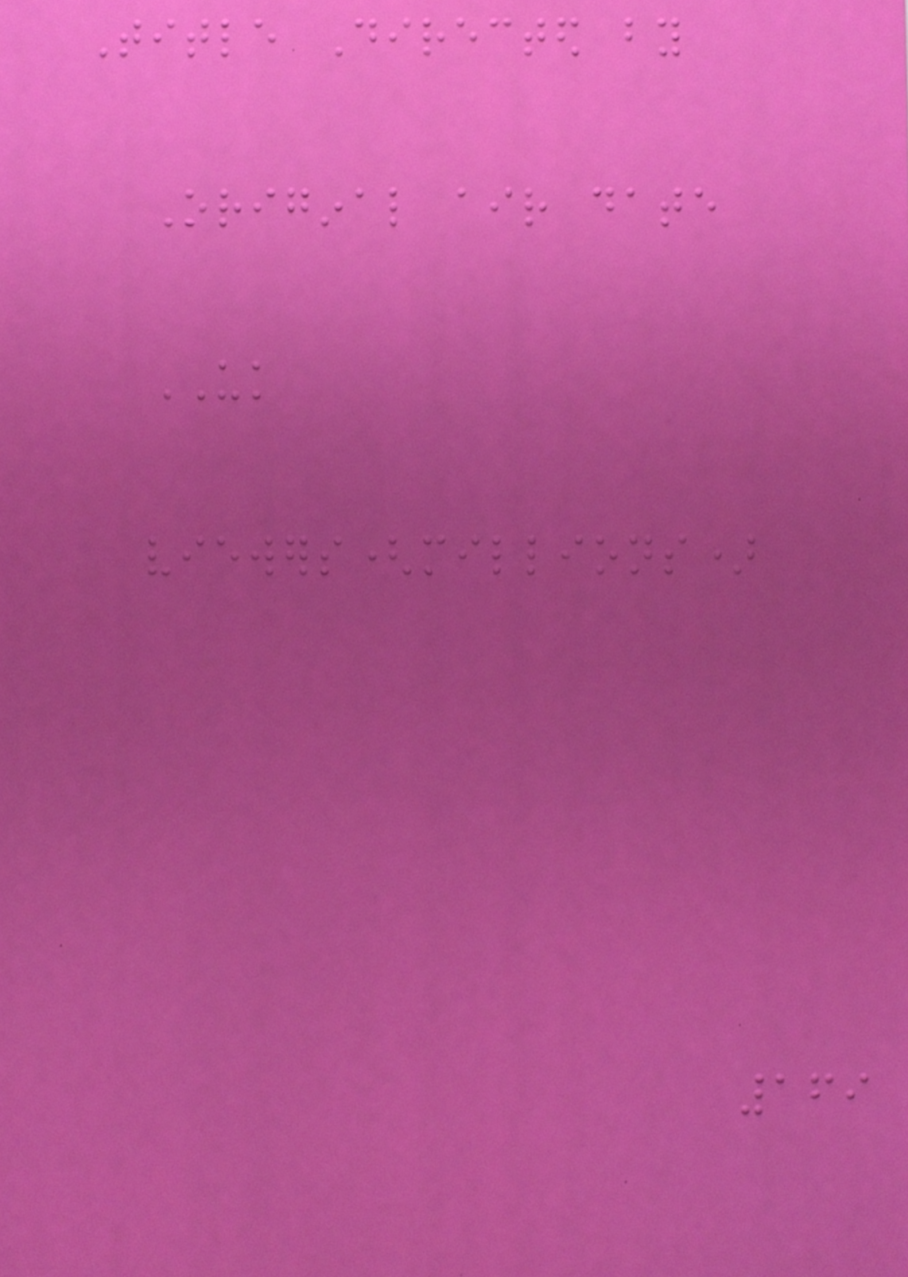Title Directed by
Original air date
UK
viewers(millions)
169
